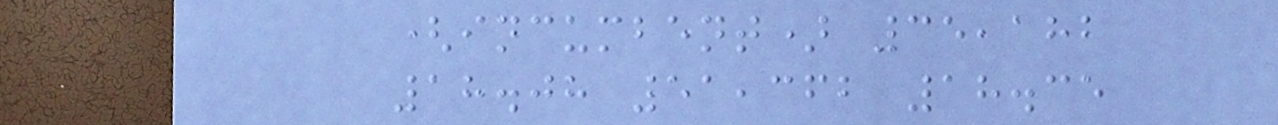(incumbent) 35,182
18.08 51,362 18.35
